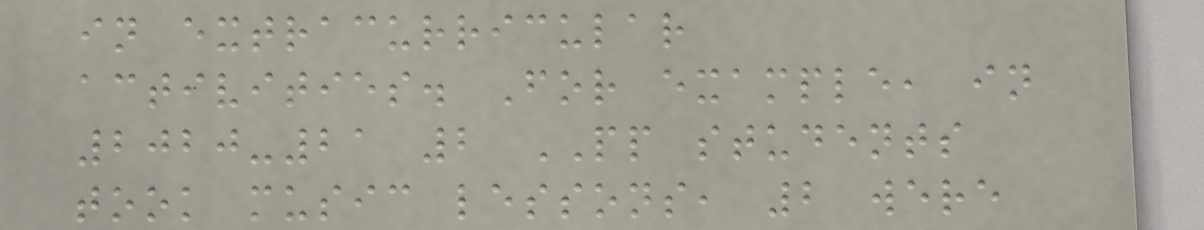in extracurricular
activities. For example, in
2020-21 2 PP students
took music lessons, 2 were
